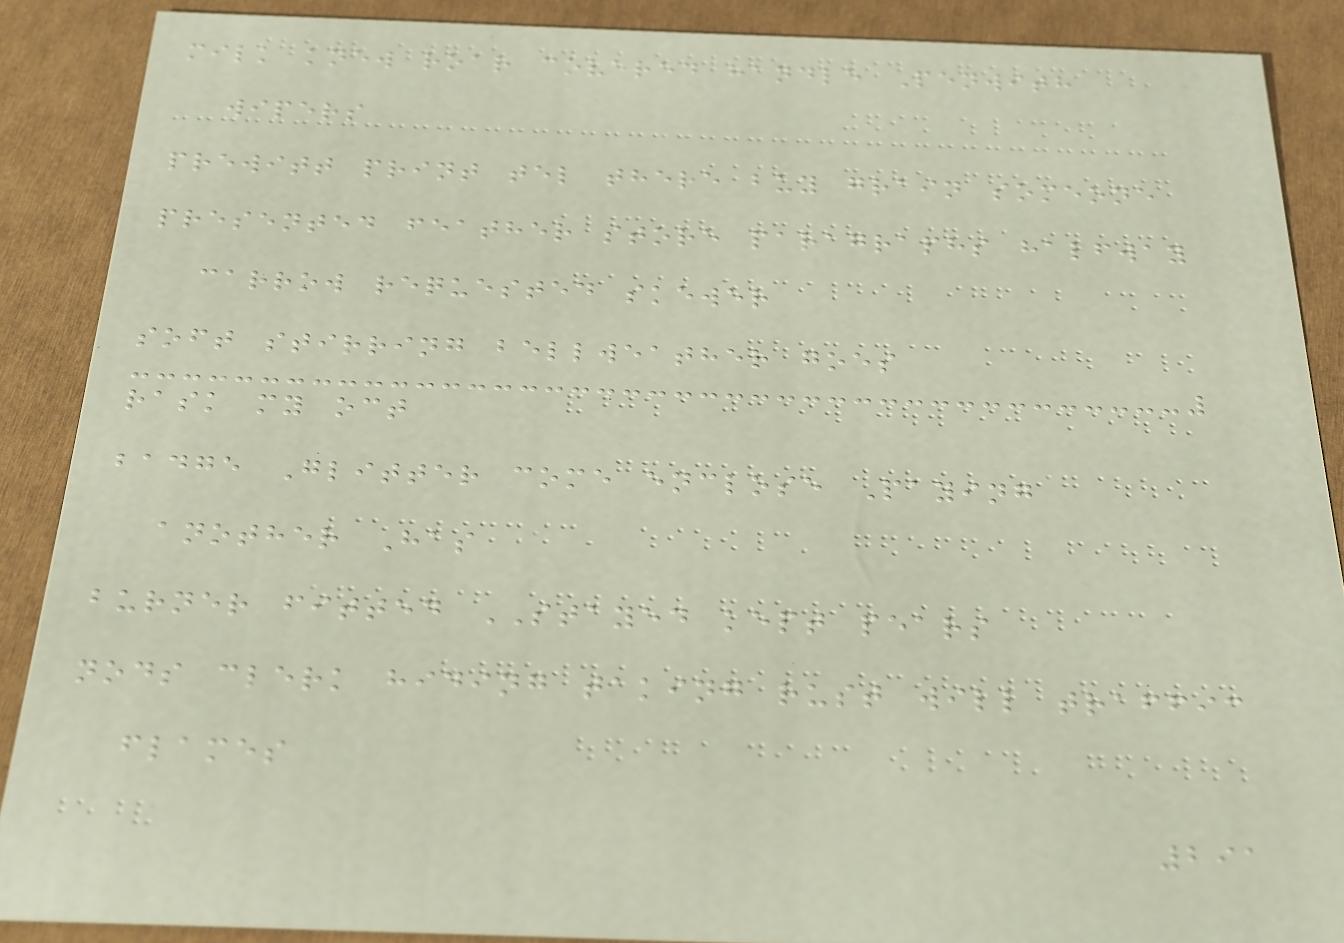milk knew roar covered handle Penwith
wipers
prewitt print tel there buy grain someone
presented feather store paragraphs halfway
carrow requested skewer
soft stirring bellweather goes
rask my oct
badge Glitter come enclose Paying
another Has
burner fitted STAYED kept pears
nods clerk hiding taking rust will traffic
flames
291
